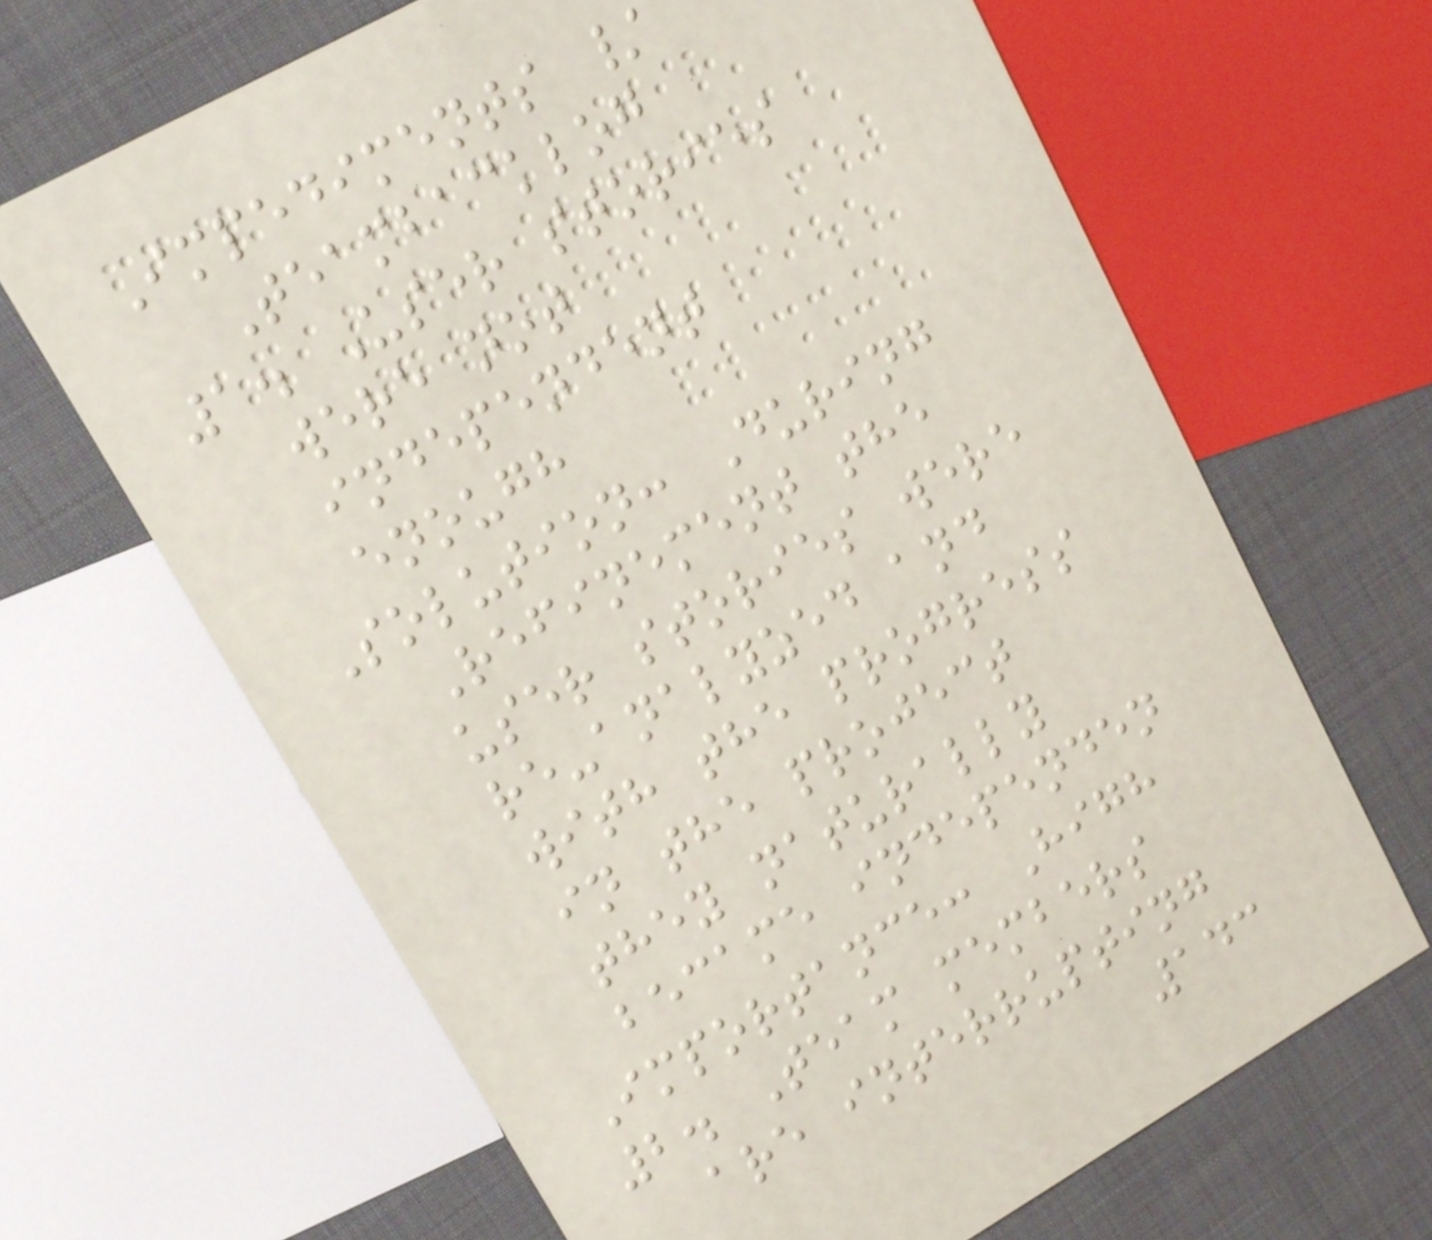Impediments /
Teambacklog
1. User stories
were not
independent
enough
Solution: During
Refinement the
user stories were
re-analyzed and
with the progress
in the project
they naturally
became independen
Importance: High
2. Team members
are interrupting
143
